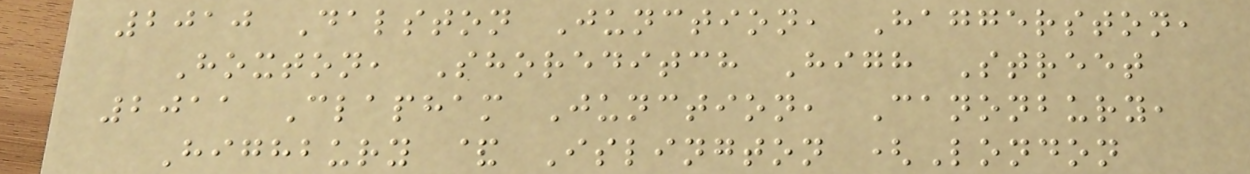2010 Dalston Junction, Haggerston,
Hoxton, Shoreditch High Street
2011 Clapham Junction, Canonbury,
Highbury & Islington (London
